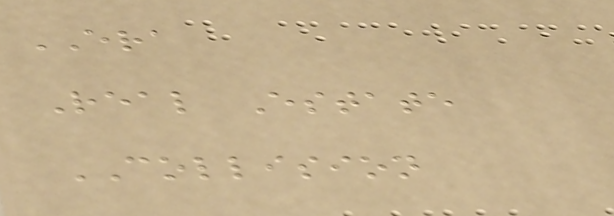ERA
Real Estate
COLLISION
